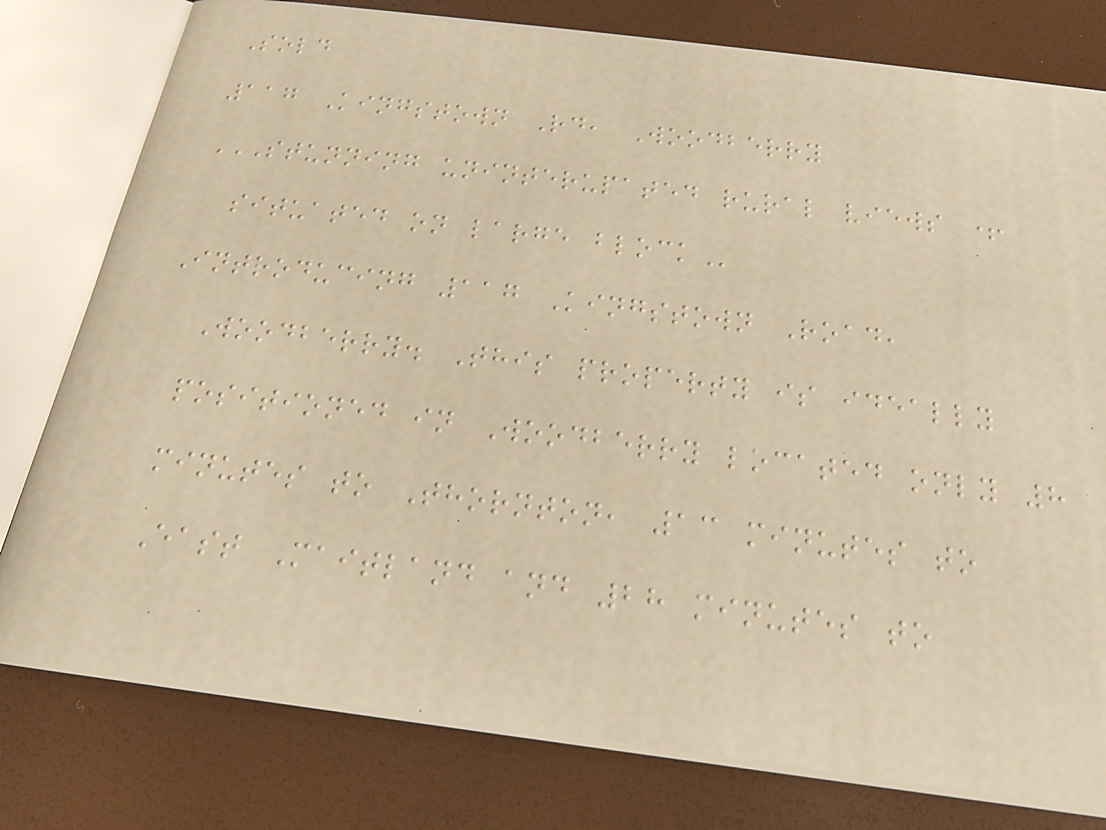Sold
117 Kingstown Rd, Woodberry
STUNNING UNINTERUPATED RURAL VIEWS +
SITUATED ON LARGE BLOCK
Introducing 117 Kingstown Road,
Woodberry. This property is ideally
positioned in Woodberry located only 8
minutes to Thornton, 13 minutes to
East Maitland and 28 minutes to
